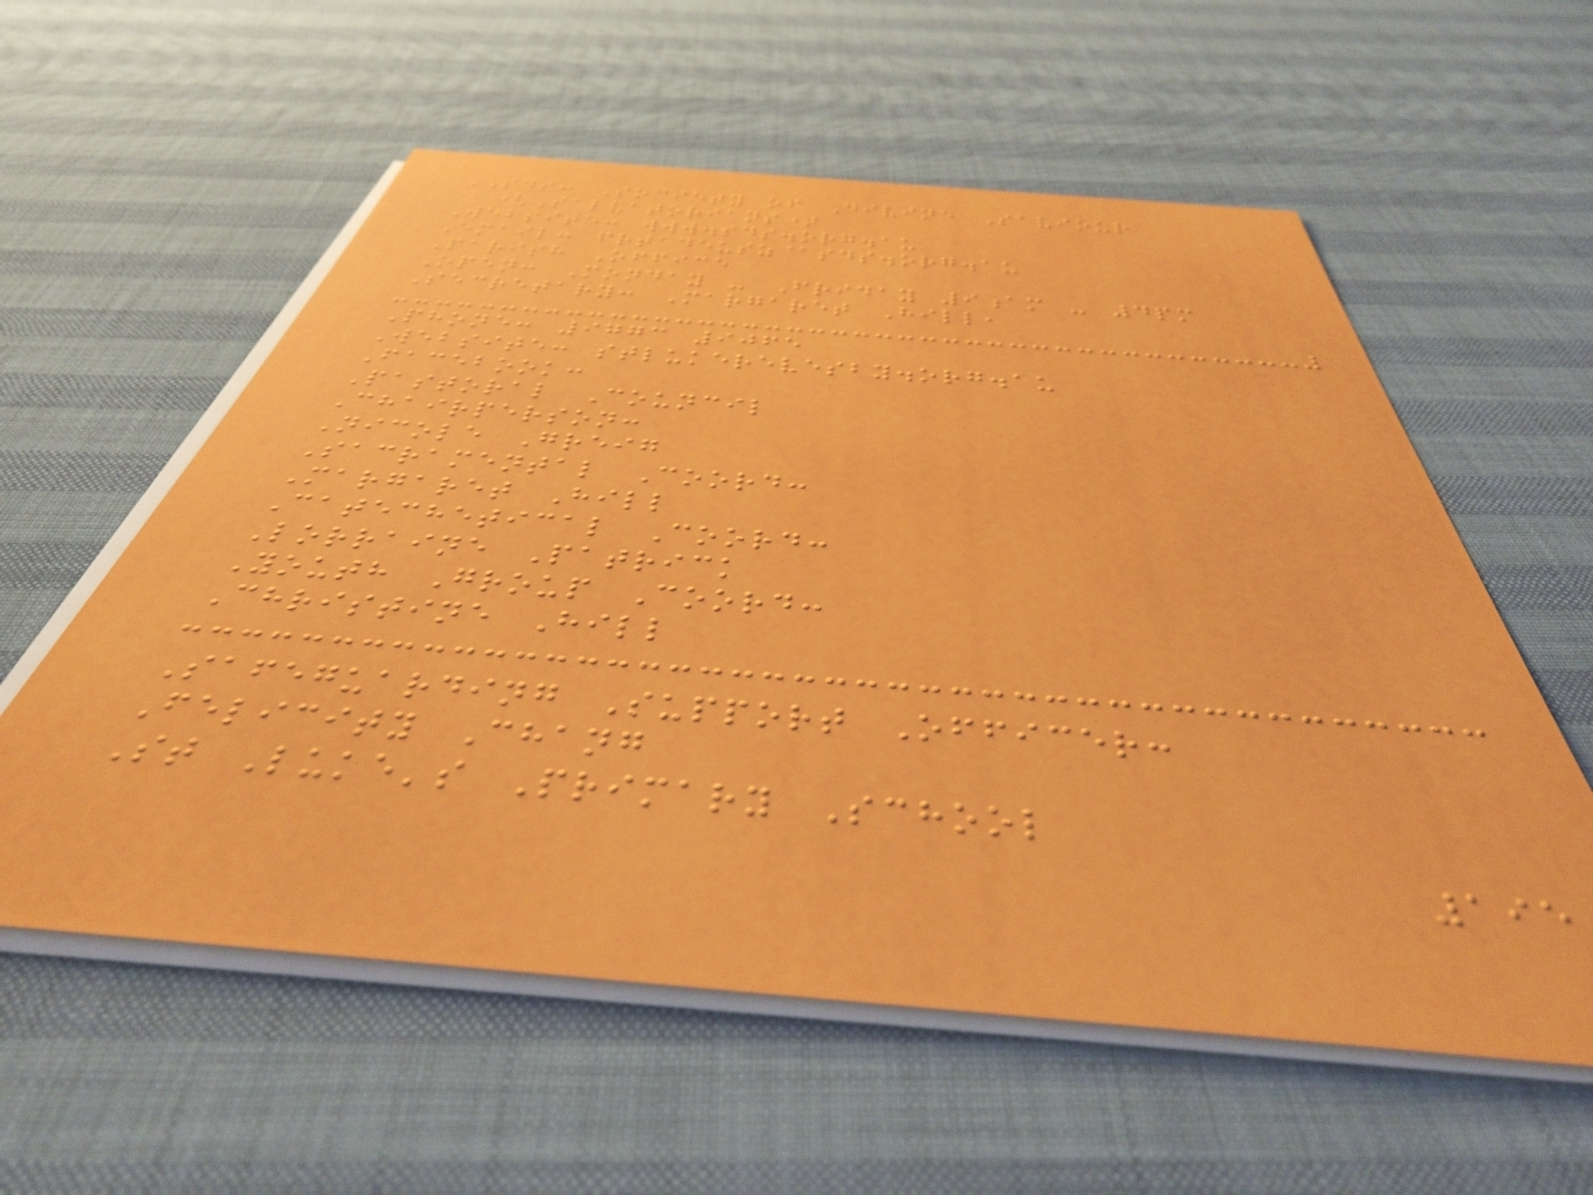SDS: Society of Divine Saviour
(Salvatorians)
Website: www.sds.org.au
Email: frtadeusz@sds.org.au
Parish Office
Open: Monday - Friday 9am - 4pm
Secretary: Margaret Hill,
Phone: 9773 9065
Website: stlukerevesby.org.au
Facebook:
Pastoral Council
Chairperson:
Nicole Greig
Sacramental Coord:
Margaret Hill
Catechetical Coord:
Lorraine Patrick
Youth Group Coord:
Christine Hill
Safeguarding Support Officer:
Felicity Chang
St Luke's Primary School
195
